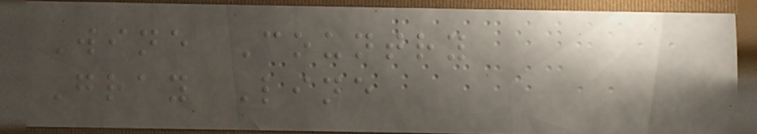Wine Country
Gray Line
